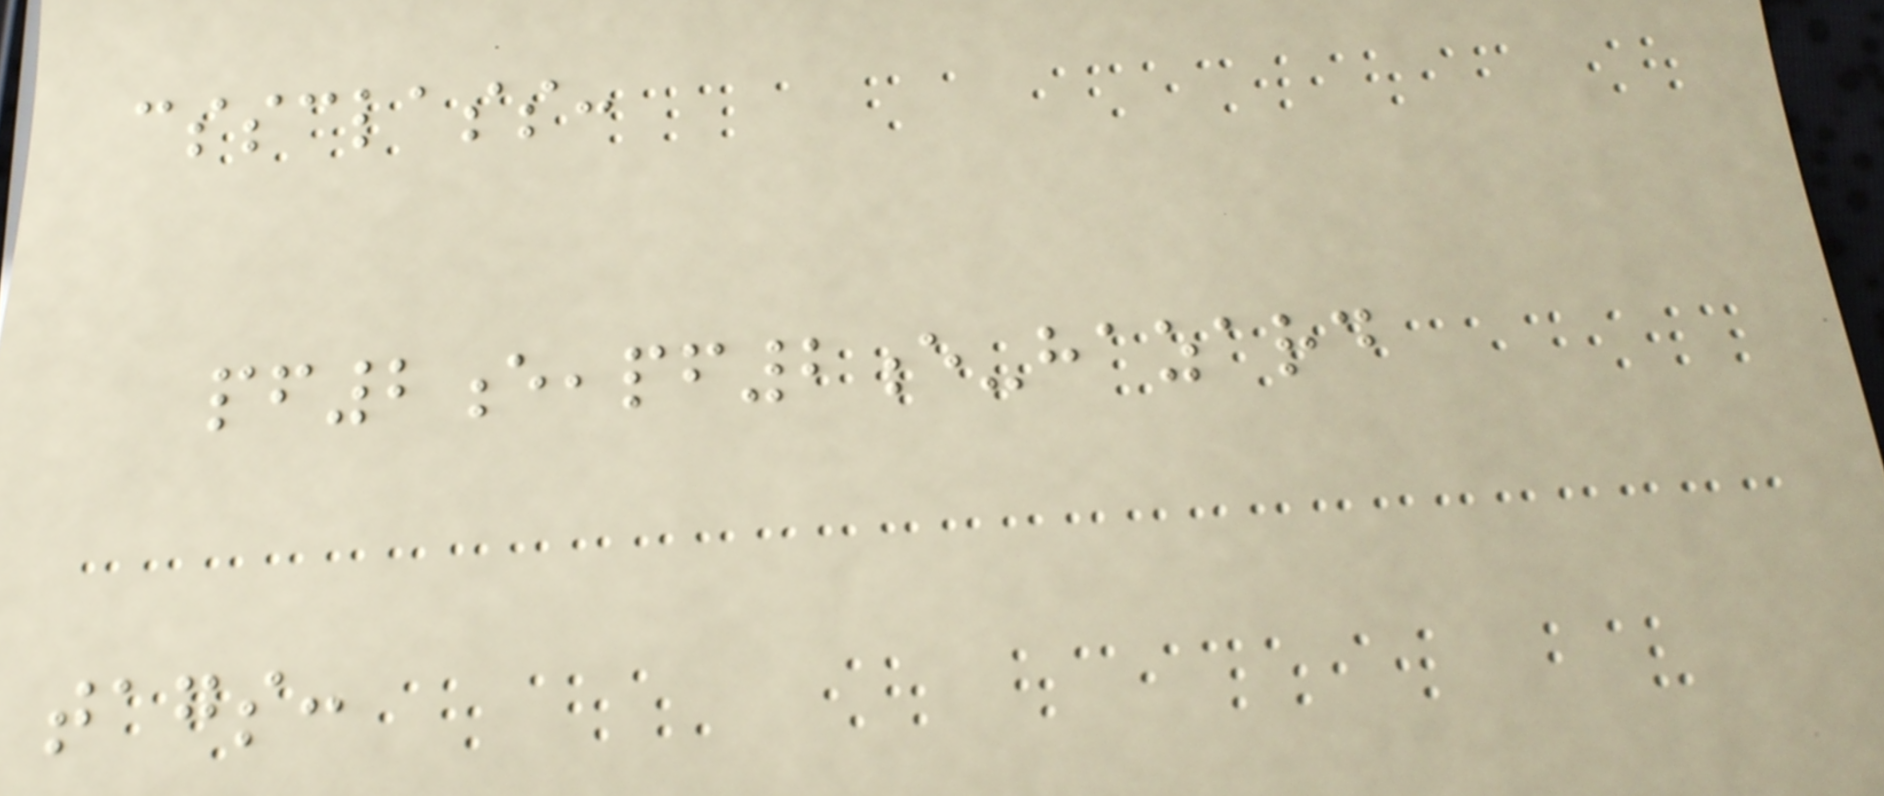cssclass:
pf2e,pf2e-hazard
tags:
